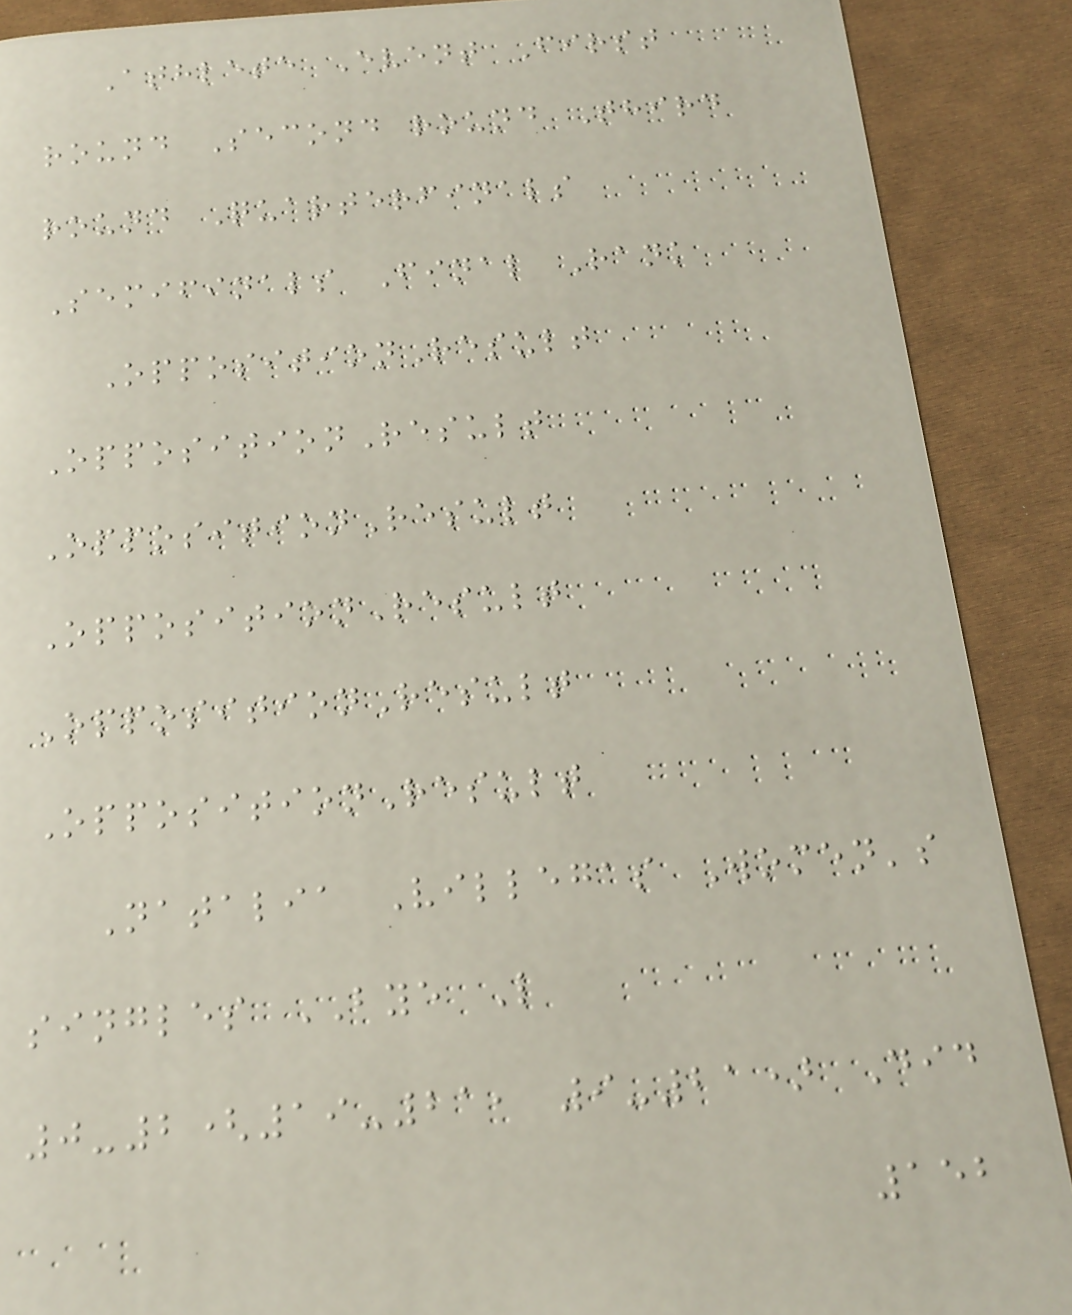Athlete Event First
round Second round Third
round Quarterfinals
Semifinals Final Rank
OppositionResult
OppositionResult
OppositionResult
OppositionResult
OppositionResult
OppositionResult
Natalia Villegas Women's
singles BYE L
0-2(19-21, 9-21) Did
152
